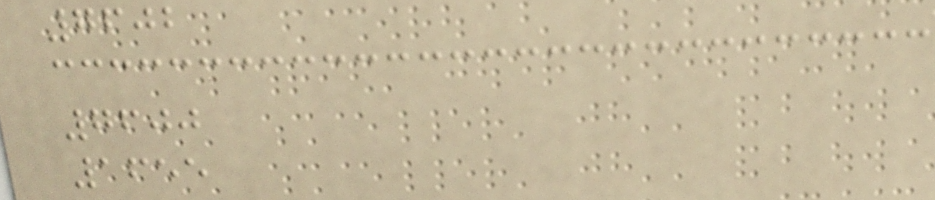7602
7600
1655
